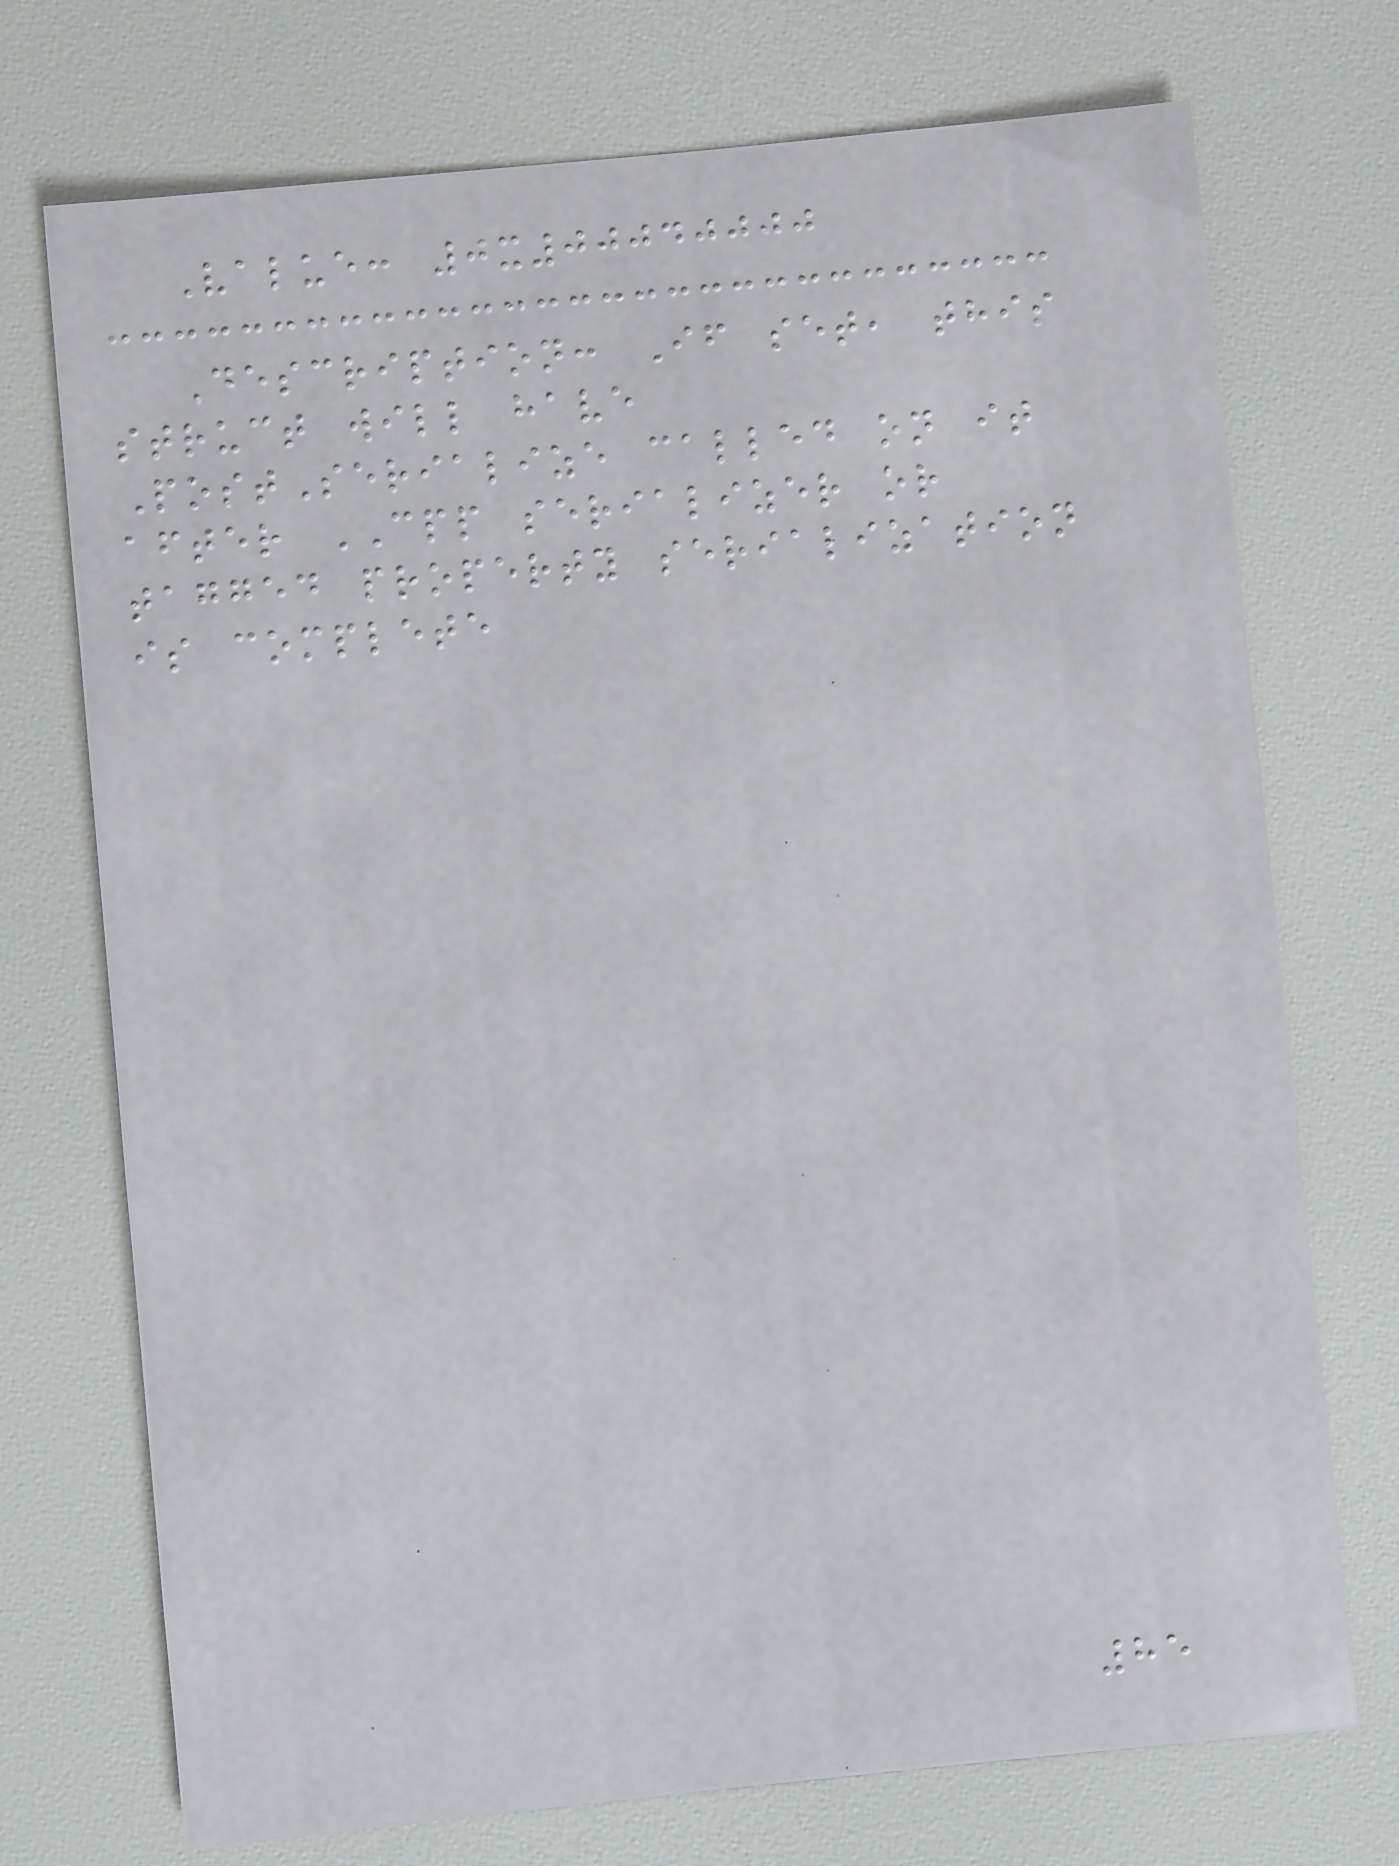Value: 0x00040000
Description: If set, this
struct will have
PostSerialize called on it
after CPP serializer or
tagged property serialization
is complete
85
